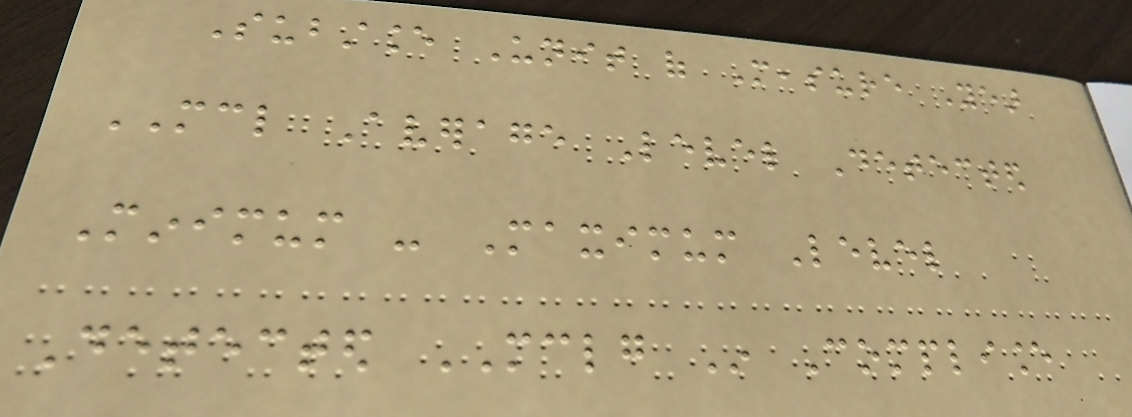Substance Unit of Measure Year
MCL Average Level Detected
Minimum - Maximum Level
Detected MCLG In Compliance
